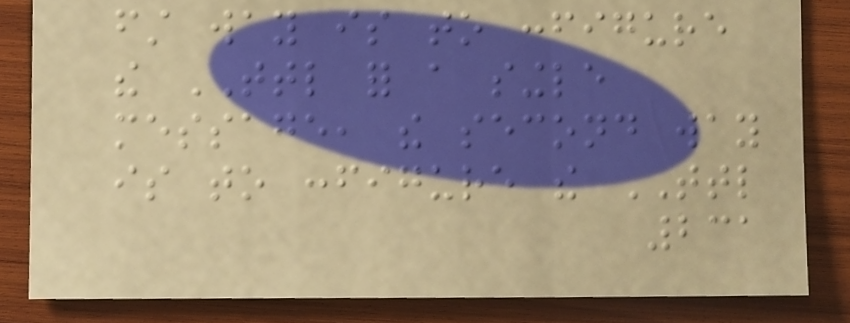first way is to configure
the TTL for a single
message, the second way
is to configure the TTL
231
